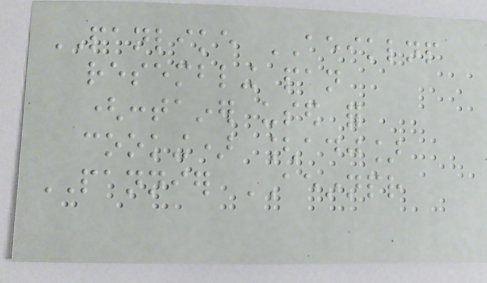PANLIKE AEIKLNP
resembling pan
(container used for
cooking) [adj]
PANNIER AEINNPR
